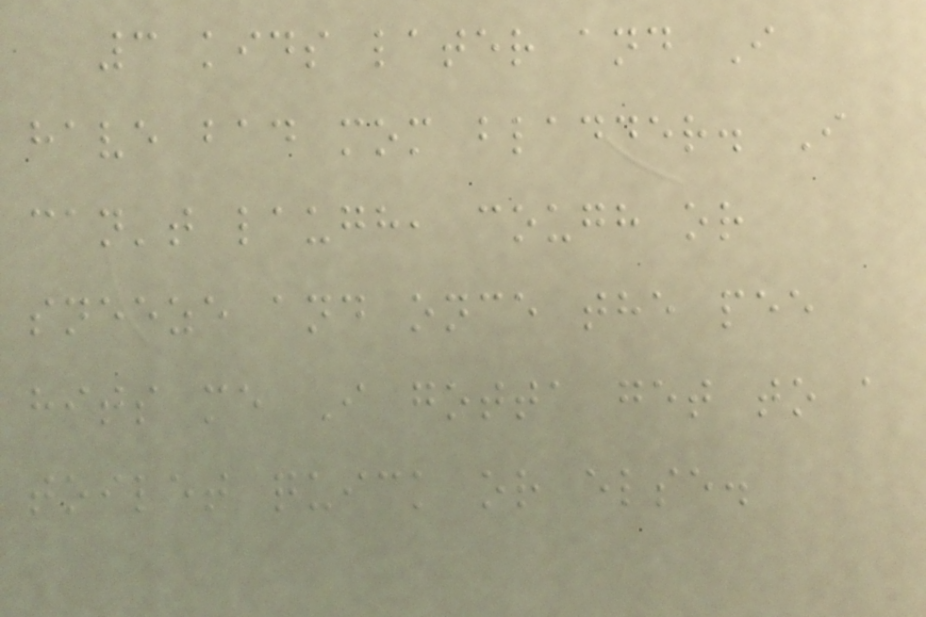3 kids later and I
have bad mom bladder. I
can't laugh, cough or
sneeze and once the pee
hits me I gotta get to a
toilet quick or else.
